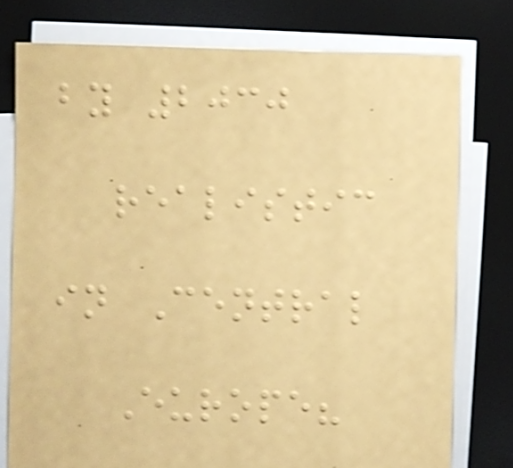by 2030
realistic
in Central
Europe?
